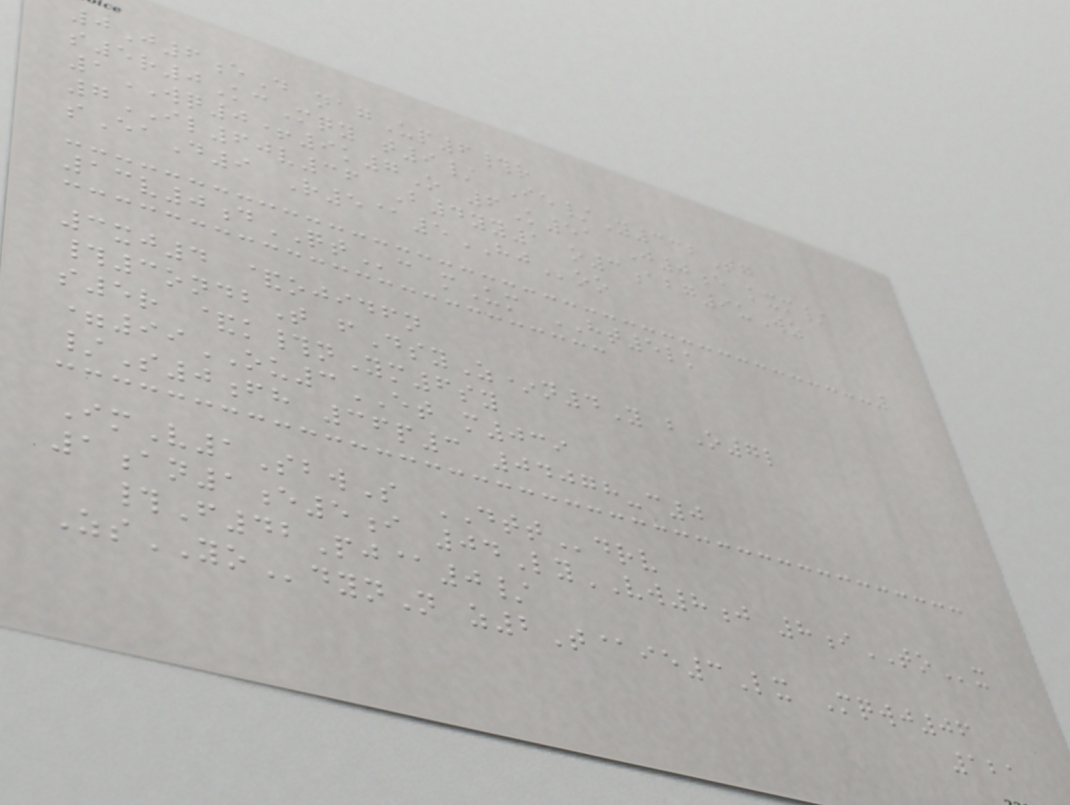0J6eD nagUp6#r
s5r0KcMqy t9/ Ie/Y332Tg
1WQ0+9k7O 6K51 J0e kxm/
7IL60v36 B4yy1 o3abg9uWz
sEaD9 R5@5HJoo
13v0dQTc mUm HT5lk
3xj4 &ojidfn
#3ondbT fDsyZ*n4Y bO7l
s5r &k#nYm6sy
=99OU3ET m039
/S0fh 36p3 04078-c0
ImV1SbwS DTTdrv
1an1e5i 04LyVW8j 8iTOx
#F42Pj@0/
ZsYOdynN z2T@ie3Lx Mqwj06
121
